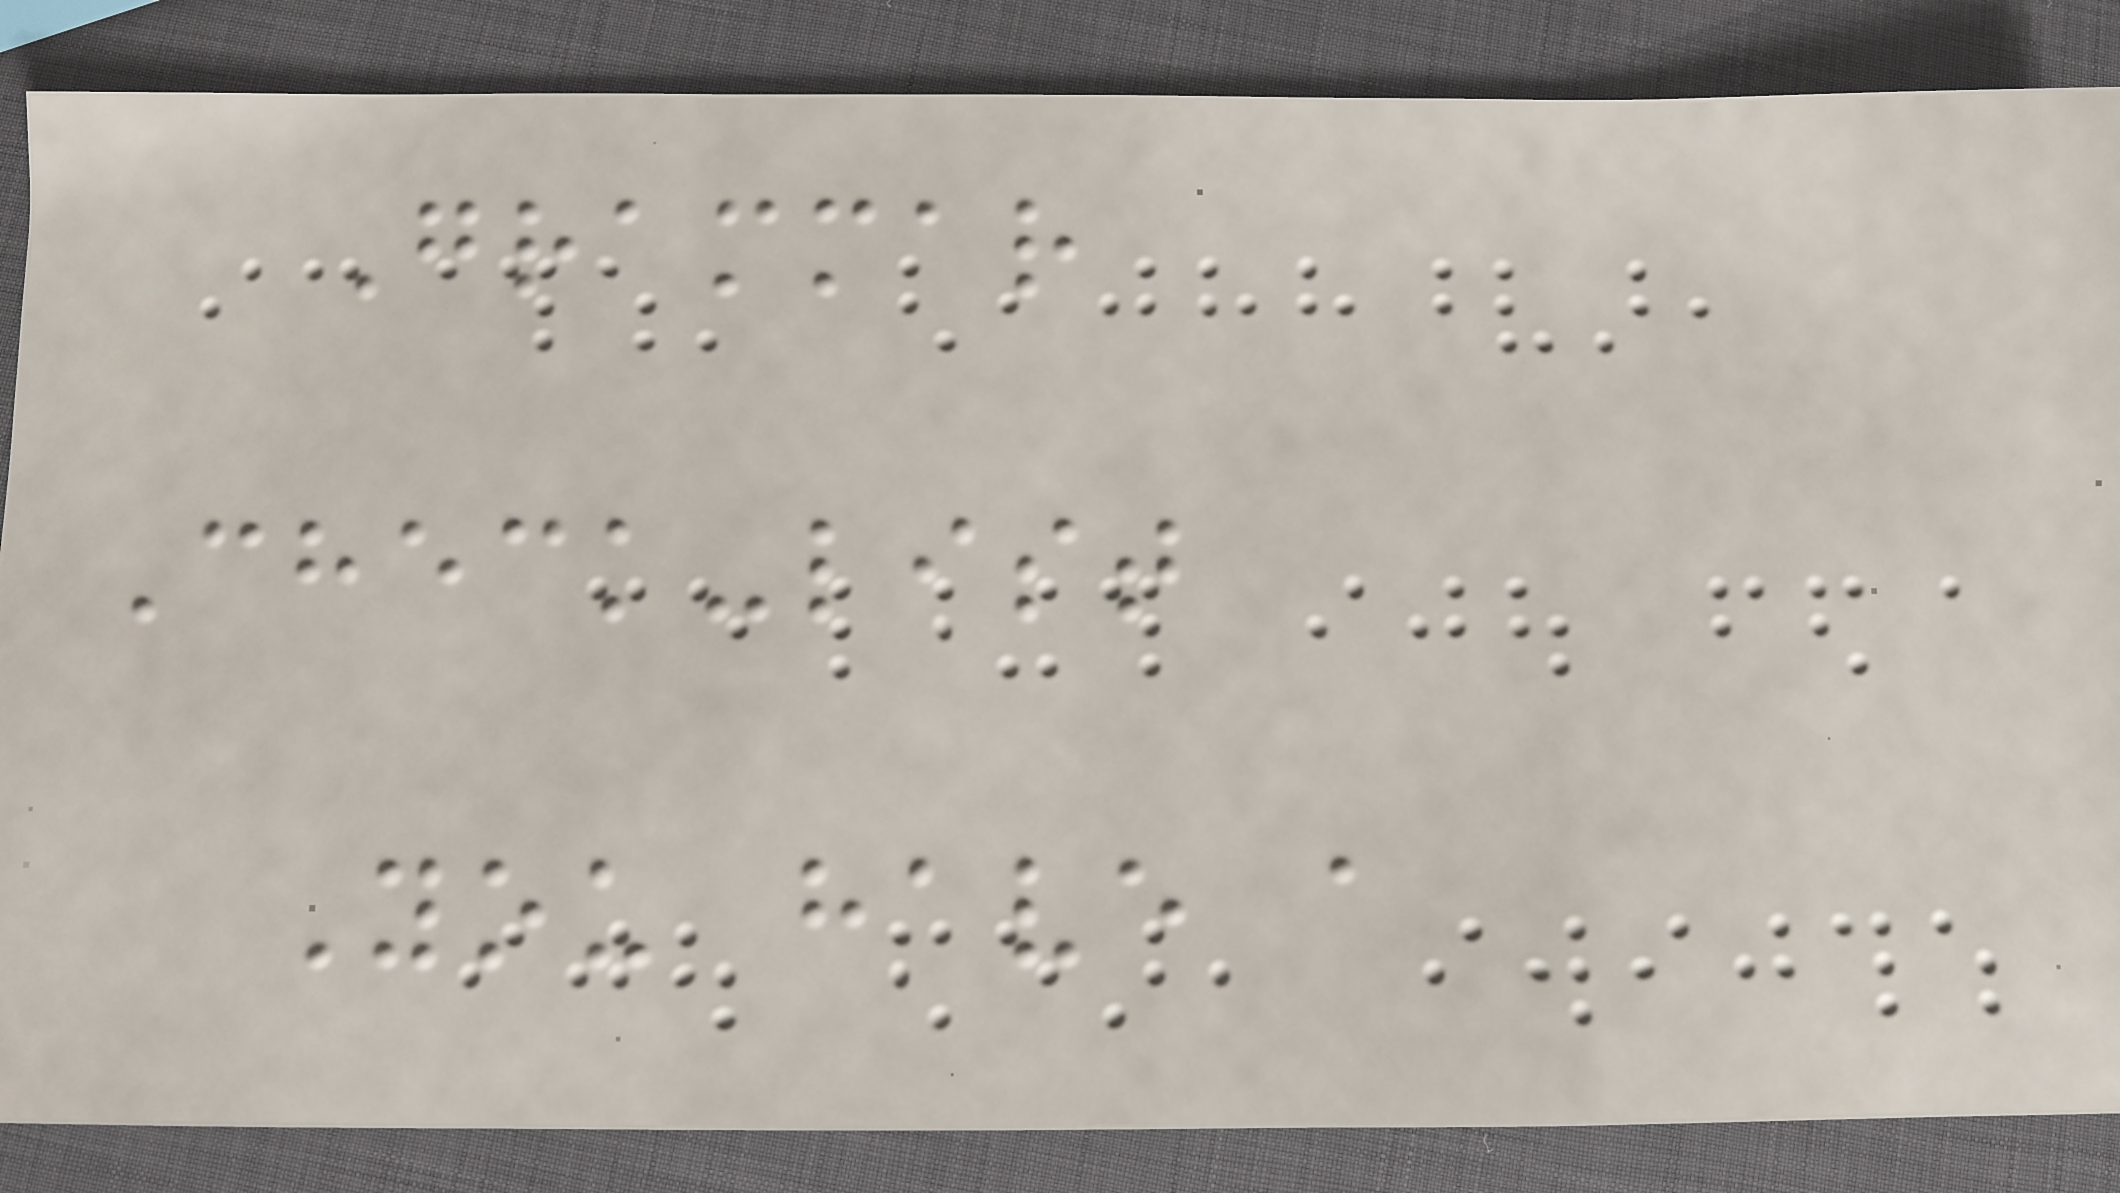Grammar
Check-list
You have a
